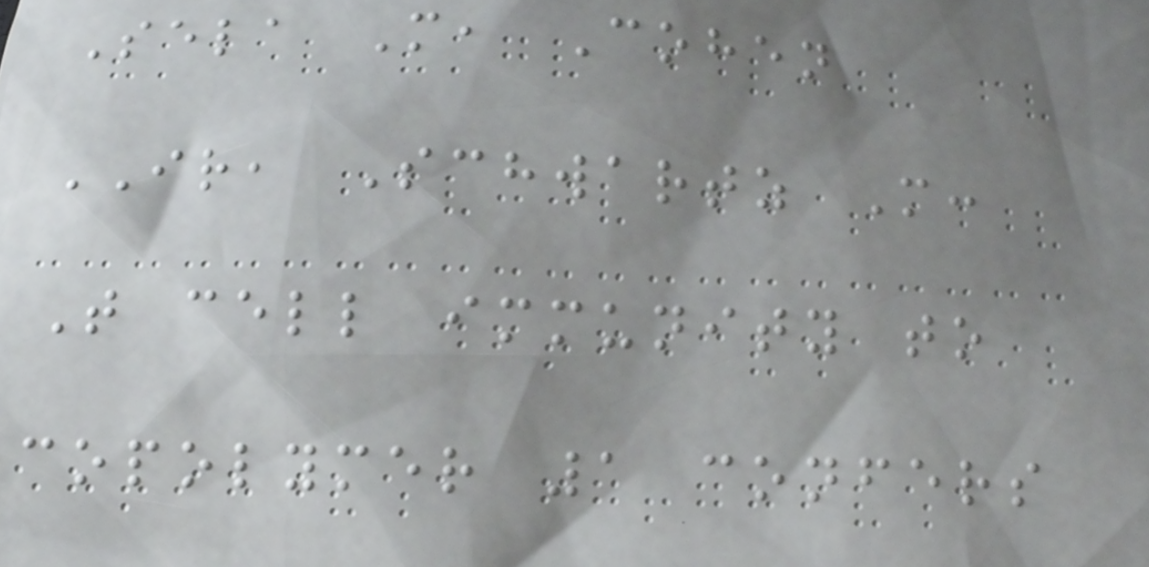Sela M, Cohen
IR, Schwartz M:
T cell immunity to
copolymer 1 confers
